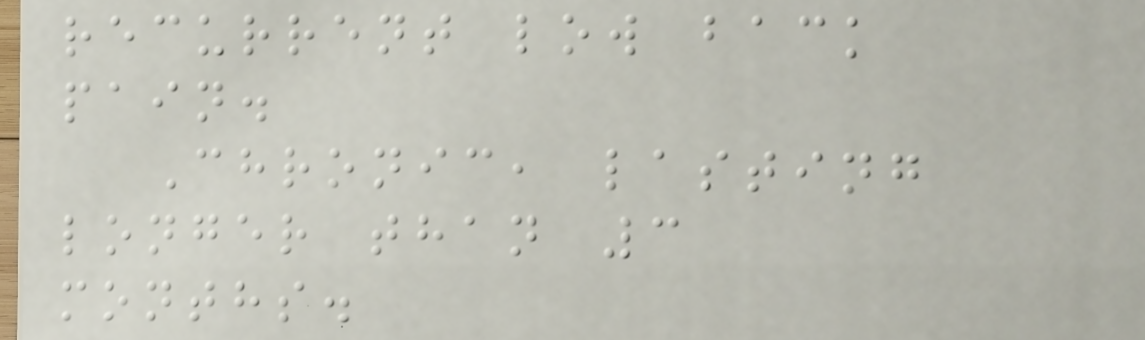recurrent low back
pain.
Chronic, lasting
longer than 3
months.
